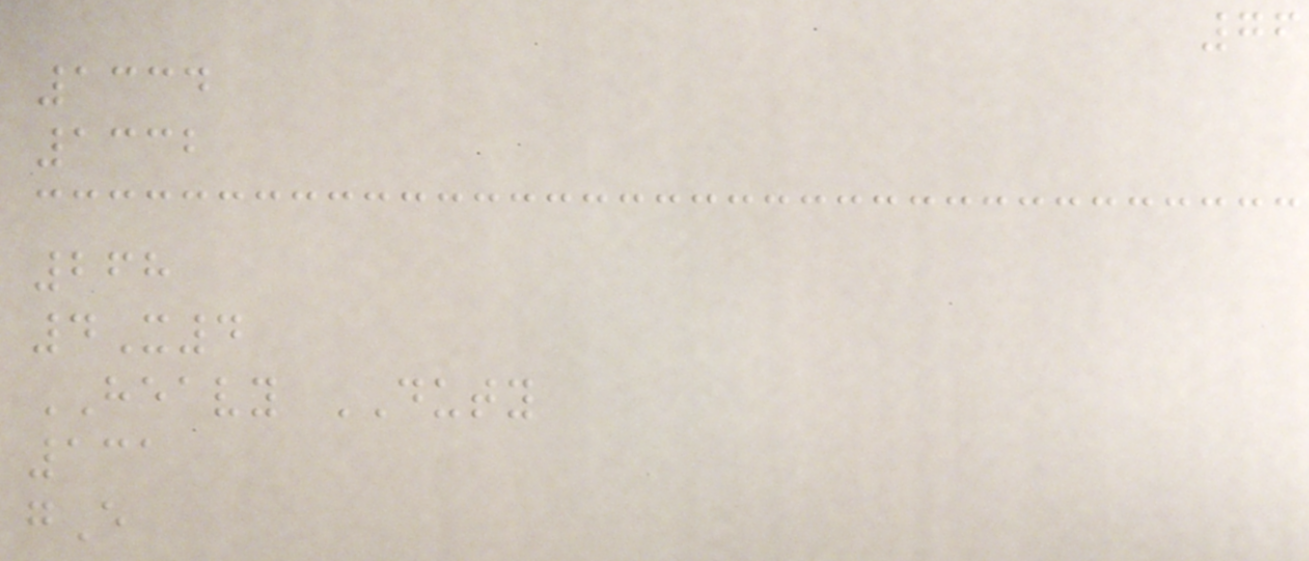76
1334
1332
268
4X4
HEAVY DUTY
131
gE
